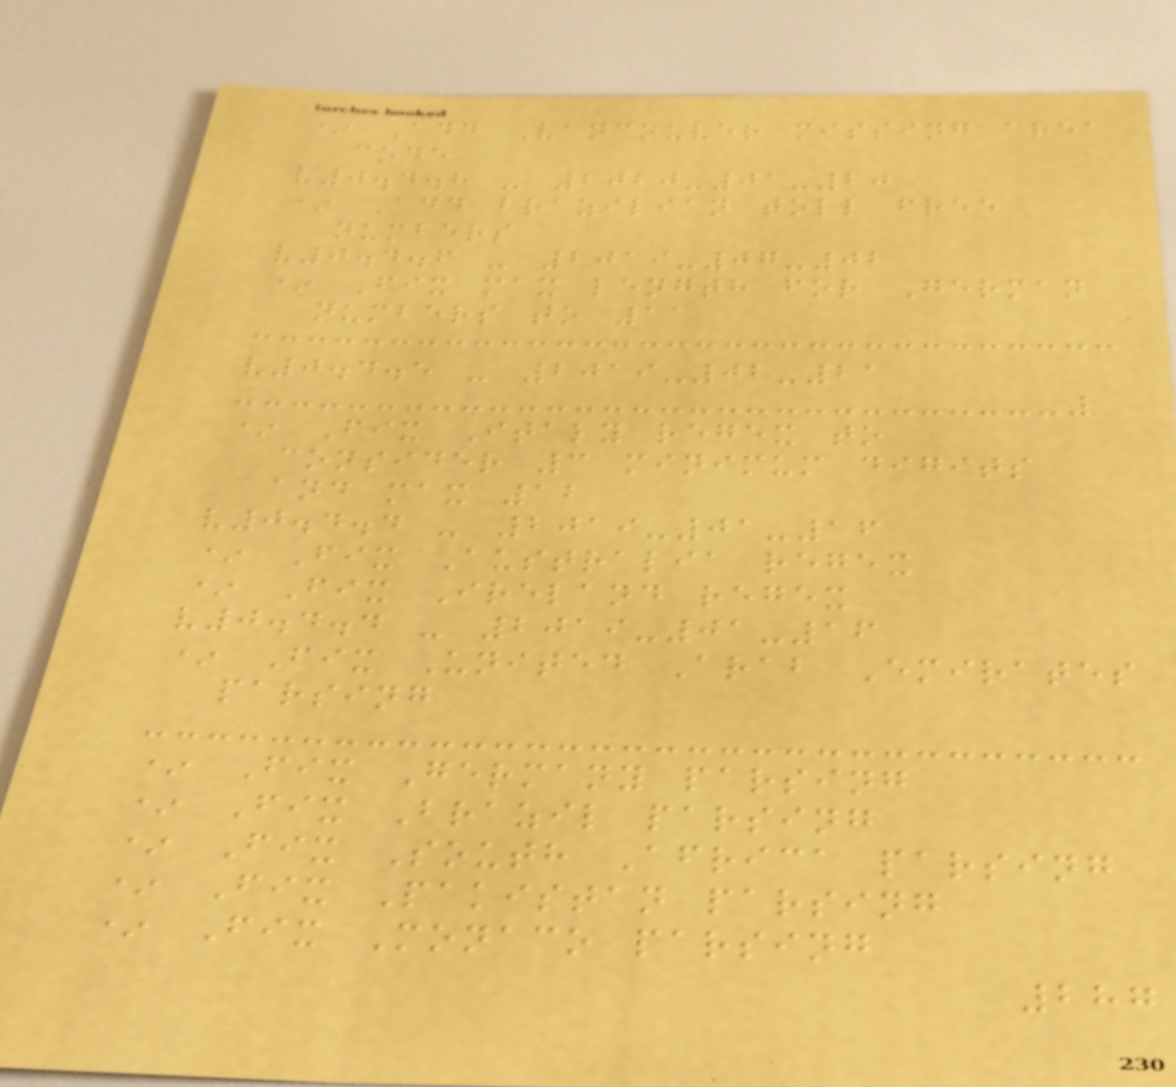* Add Vancouver missing area
code
v0.4.8 - 2020-01-20
* Add brazilian toll free
numbers
v0.4.6 - 2019-07-02
* Fix max length for German
numbers to 11
v0.4.5 - 2019-02-21
* Fix Italy regex to
consider 3 minimum digits
and max 12
v0.4.4 - 2019-01-16
* Fix Australia regex
* Fix Ireland regex
v0.4.4 - 2019-01-16
* Fix United Arab Emirates
parsing
* Fix Germany parsing
* Fix Brazil parsing
* Fix South Africa parsing
* Fix Pakistan parsing
* Fix Monaco parsing
287
